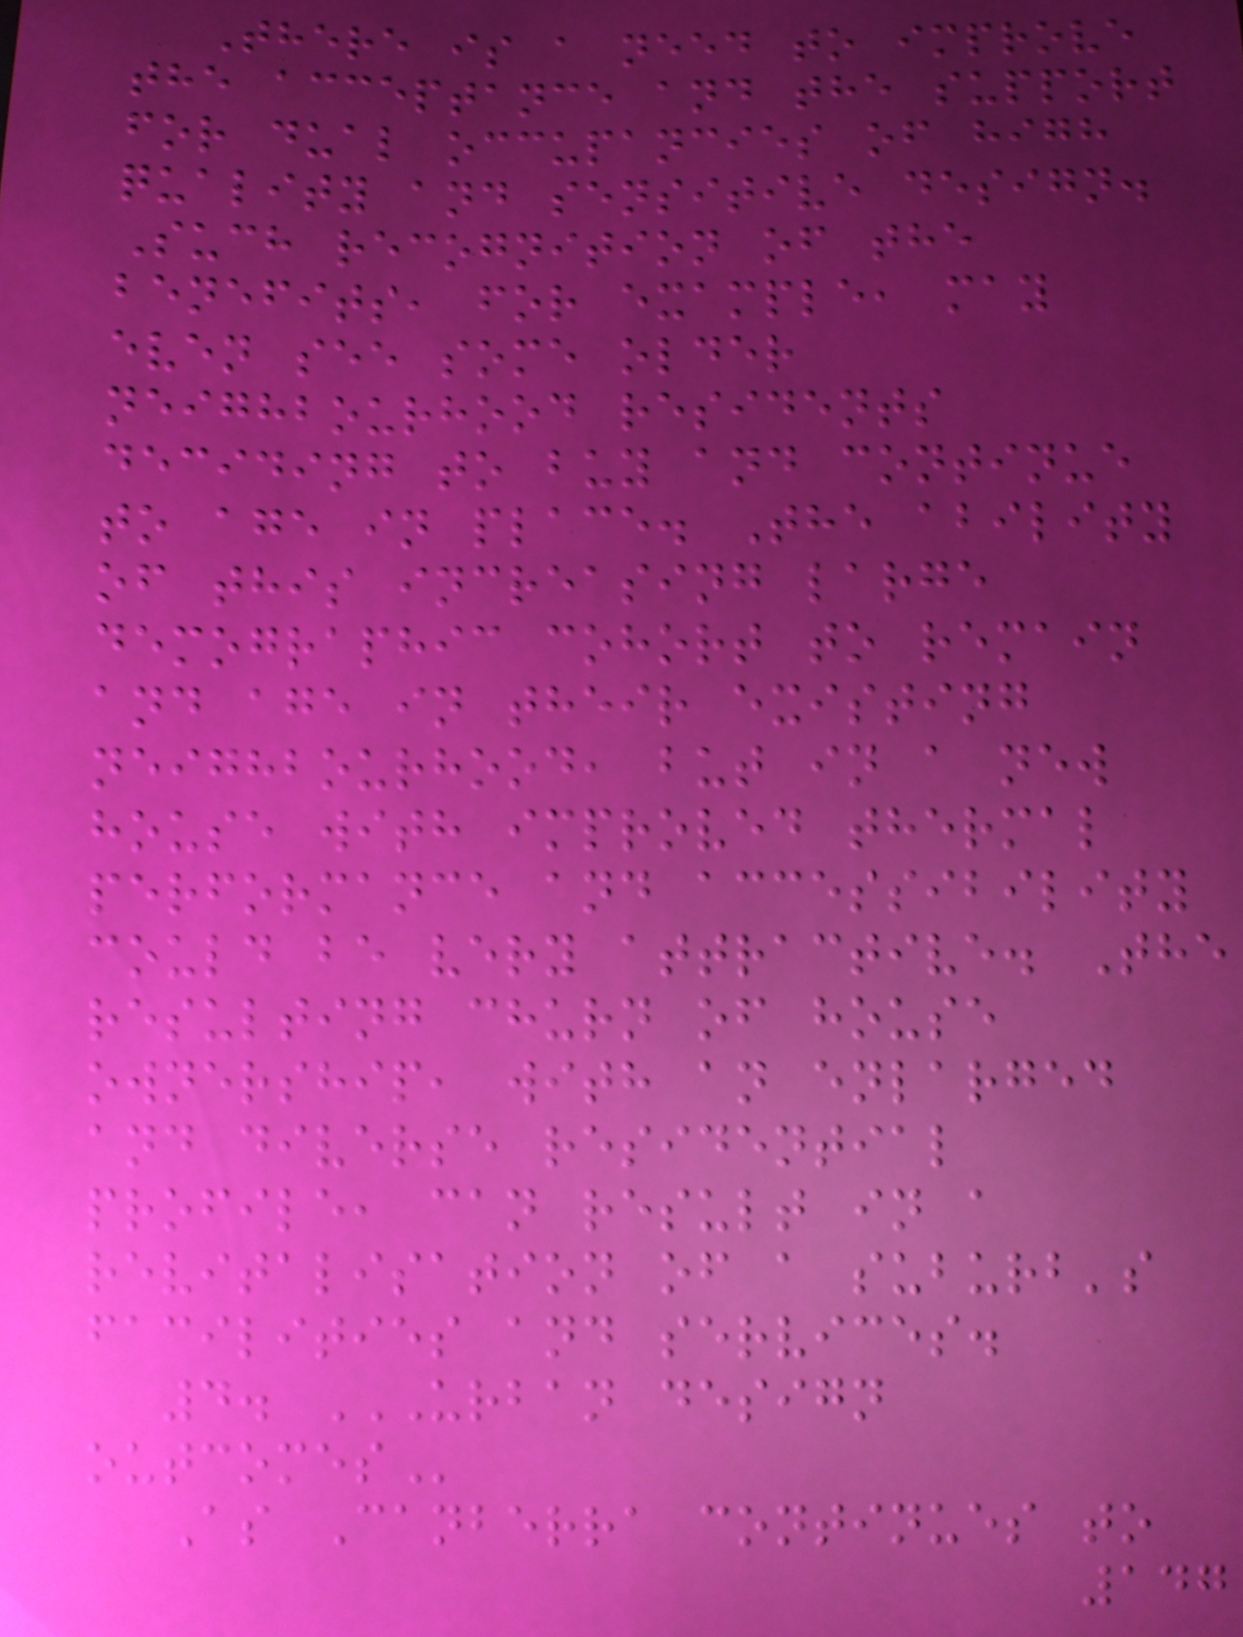There is a need to improve
the acceptance and the support
for dual occupancies of high
quality and sensitive design.
Such recognition of the
benefits, for example, may
even see some older
neighbourhood residents
deciding to buy and continue
to age in place. The ability
of this increasing large
demographic cohort to remain
and age in their existing
neighbourhood, but in a new
house with improved thermal
performance and accessibility
could be very attractive. The
resulting churn of house
ownership, with an enlarged
and diverse residential
profile, can result in a
revitalisation of a suburb's
facilities and services.
4. URBAN DESIGN
OUTCOMES
As Canberra continues to
147
